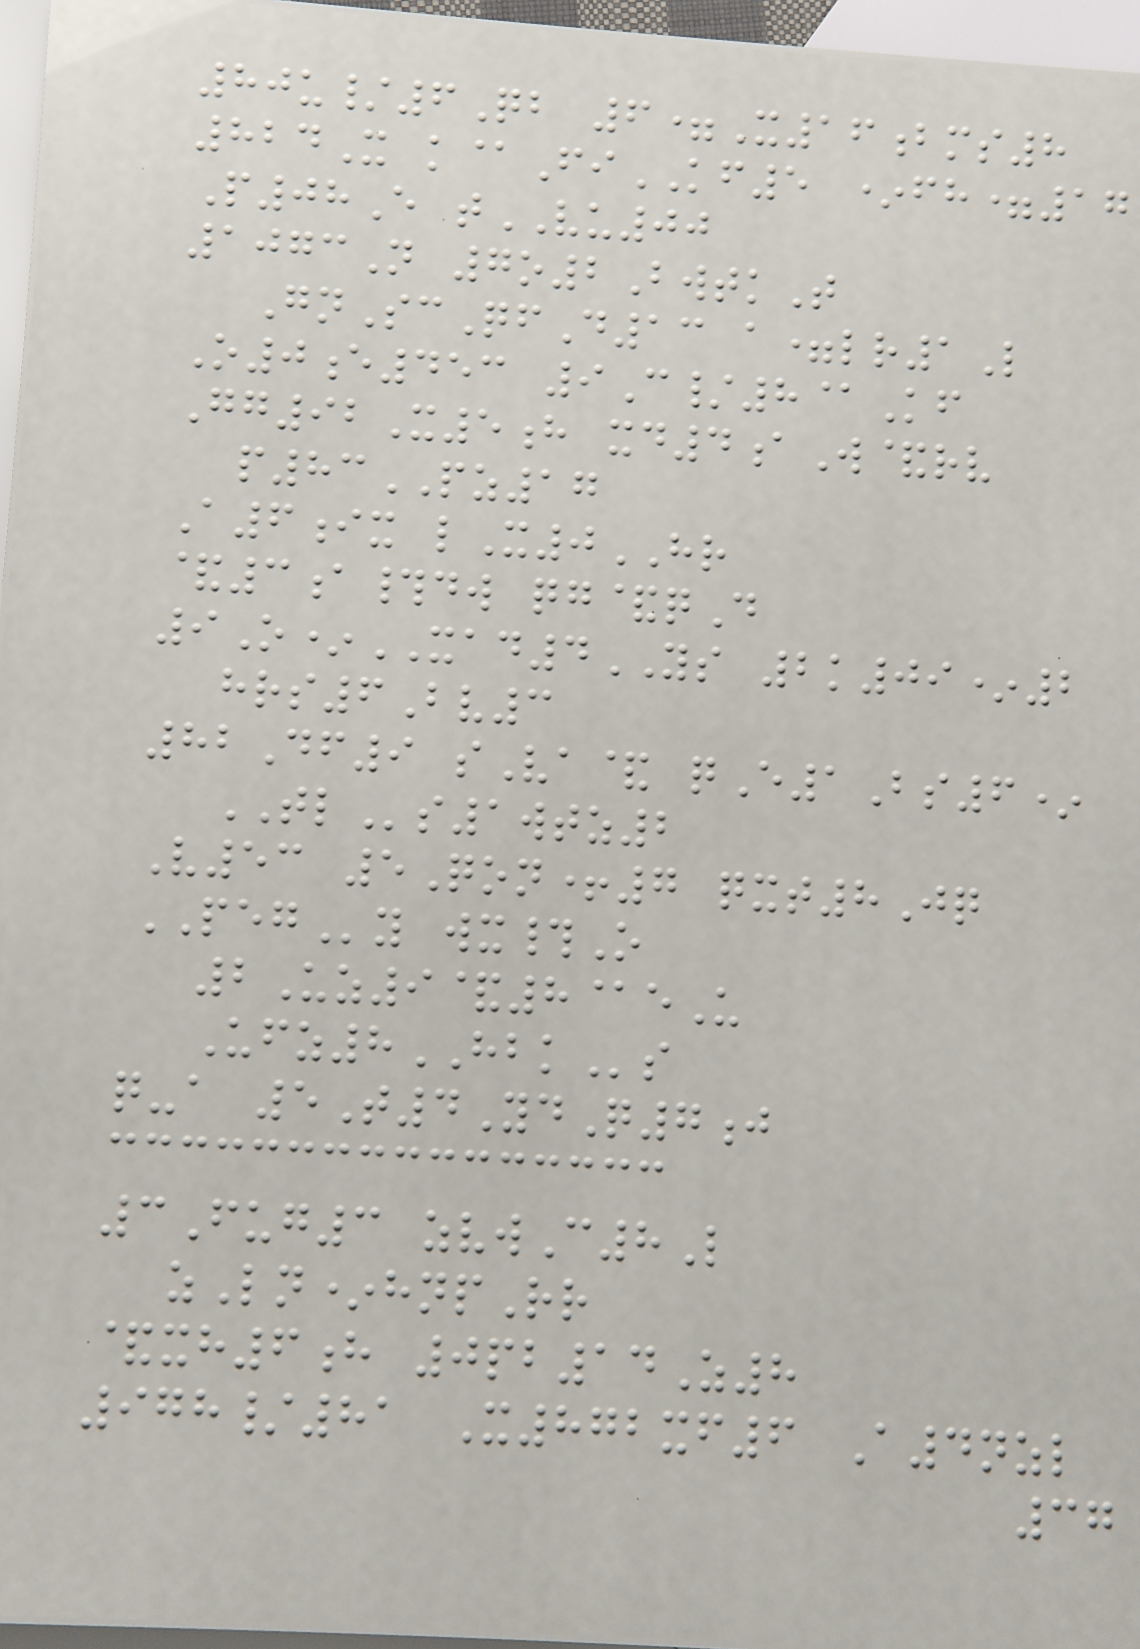80u/6Qb 6=X16bms8
824X k@FiKF5 *fh=17
P08E tVU00
1073N 7o2BwtkT
GnScQfD13 a=lr1L
O0e453 9C/8@Kf
Gg92X5h xd4aW&rv
p83PZ17
A6ix lX0HR
&3a#dw qg&qD
9O*XAD4YS 2k09*2
hrs6Bv3
82Df9 sVa& qE1Bs6*
TLs1wtz2
V53 5Qon+7 qxt8Jq
PEGy wx#O
2Uz9&8@eU
Ufz8HBKs
q-a 5T4YdQ7j
3Fug3 zvwC8L
zLn*hnpRr
&xh6h 0pb14Z8
978/81 X872xf6 A4nzl
37
